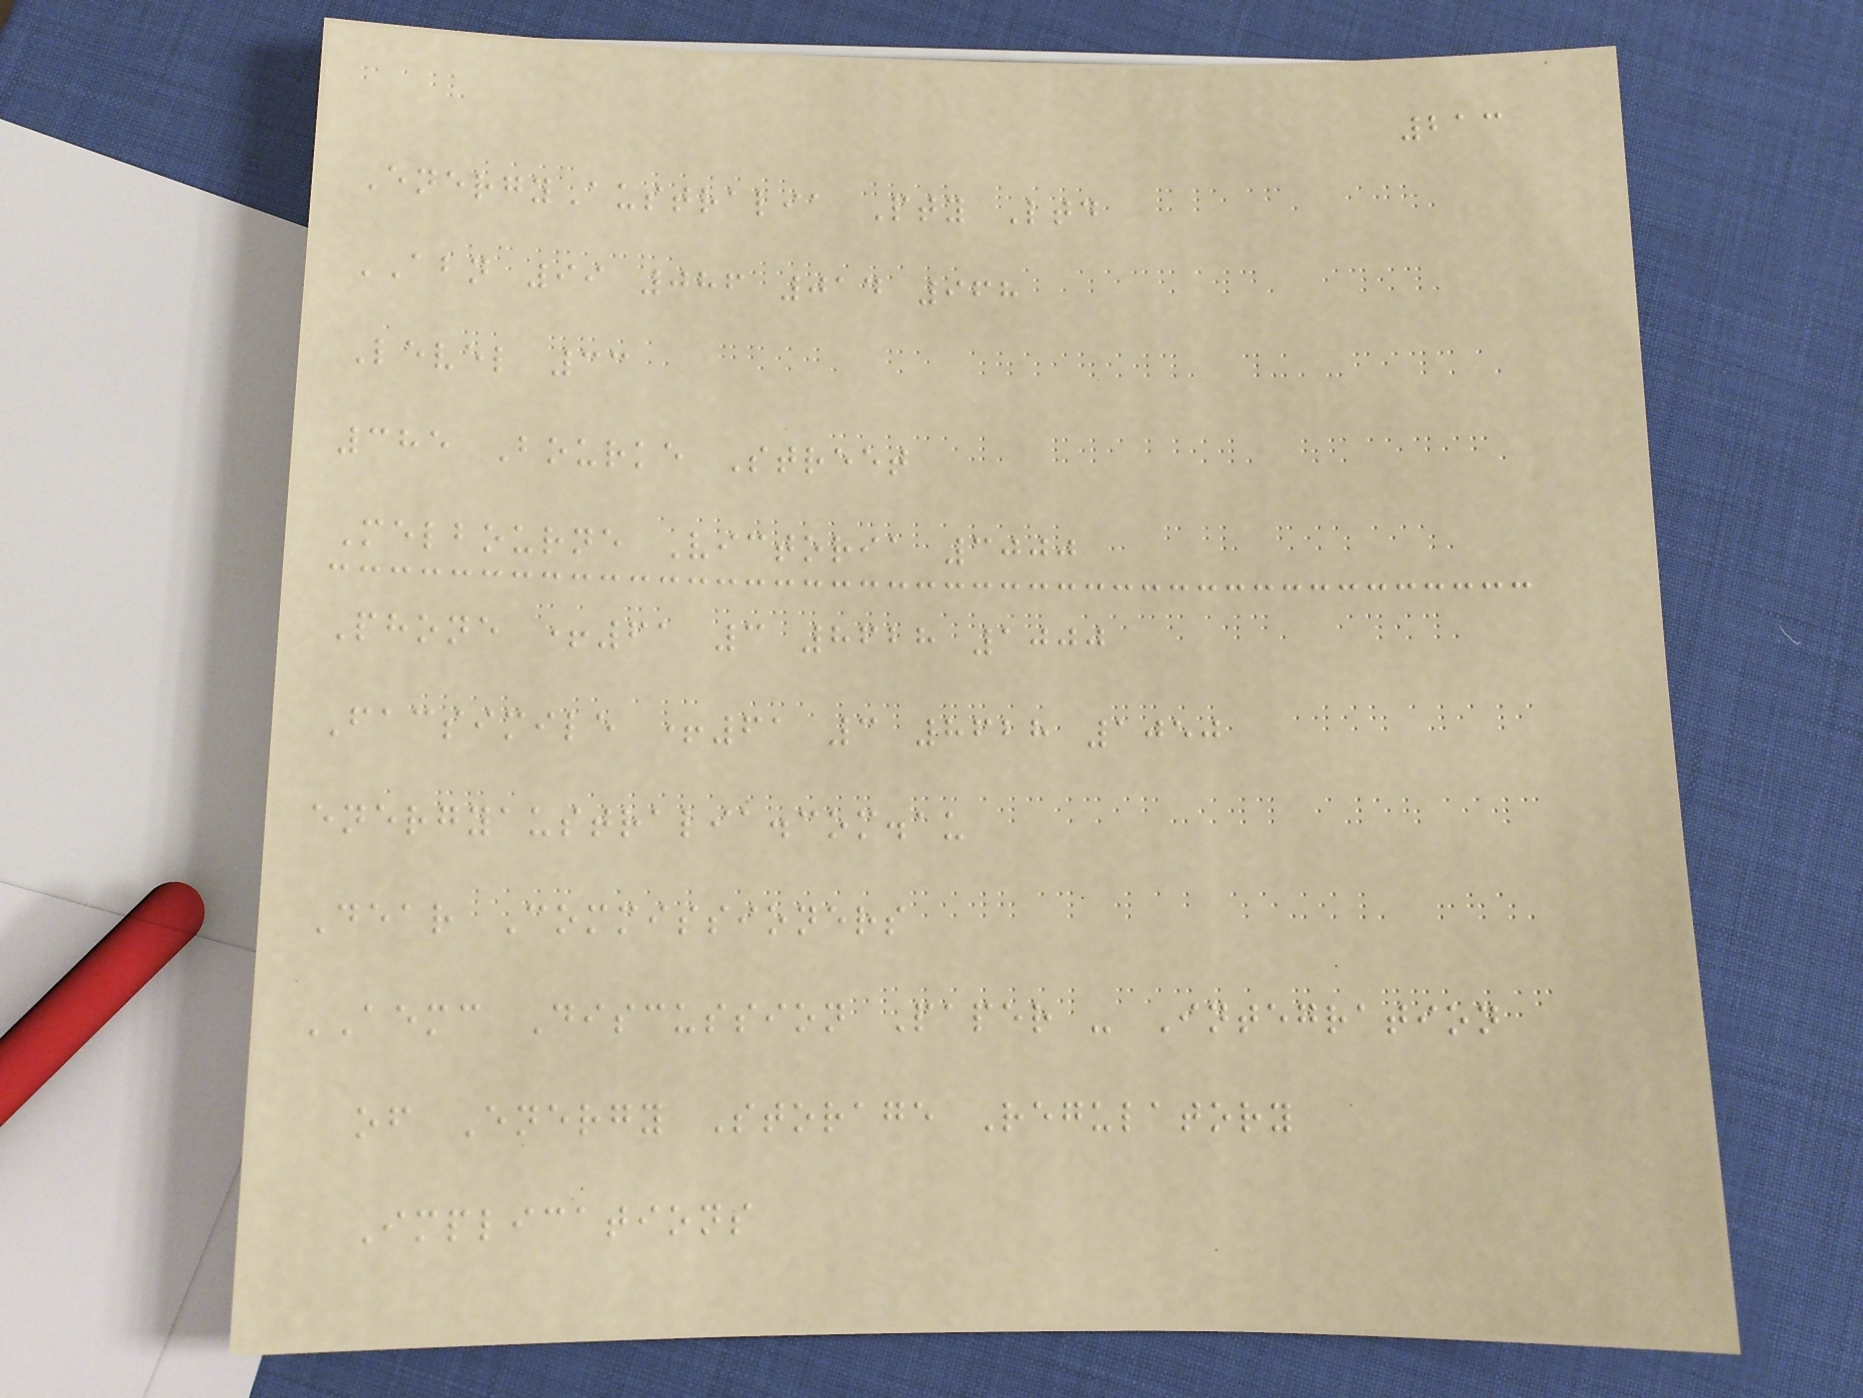213
EnergyAustralia Pty Ltd
ABN 99 086 014 968
Level 33
385 Bourke Street
Melbourne Victoria 3000
Phone +61 3 8628 1000
Facsimile +61 3 8628 1050
energyaustralia.com.au
Dear Commissioners
AEMC Discussion Paper - Integration
of Energy Storage Regulatory
Implications
